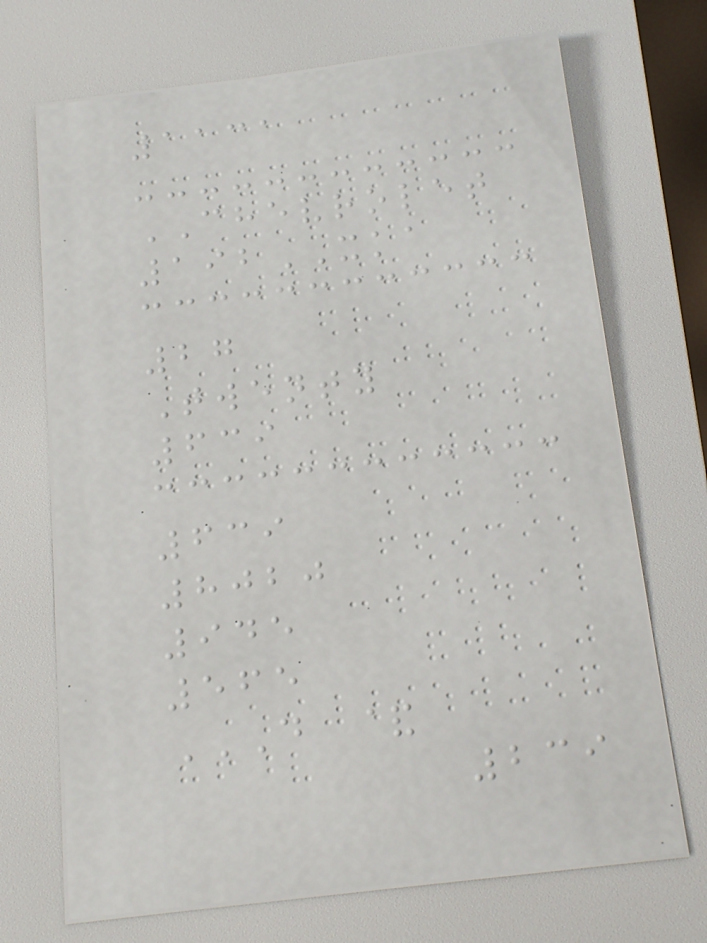1131
CHEVROLET
192XKA
27
Twenty
639
639
8020
945
565
D &
239
